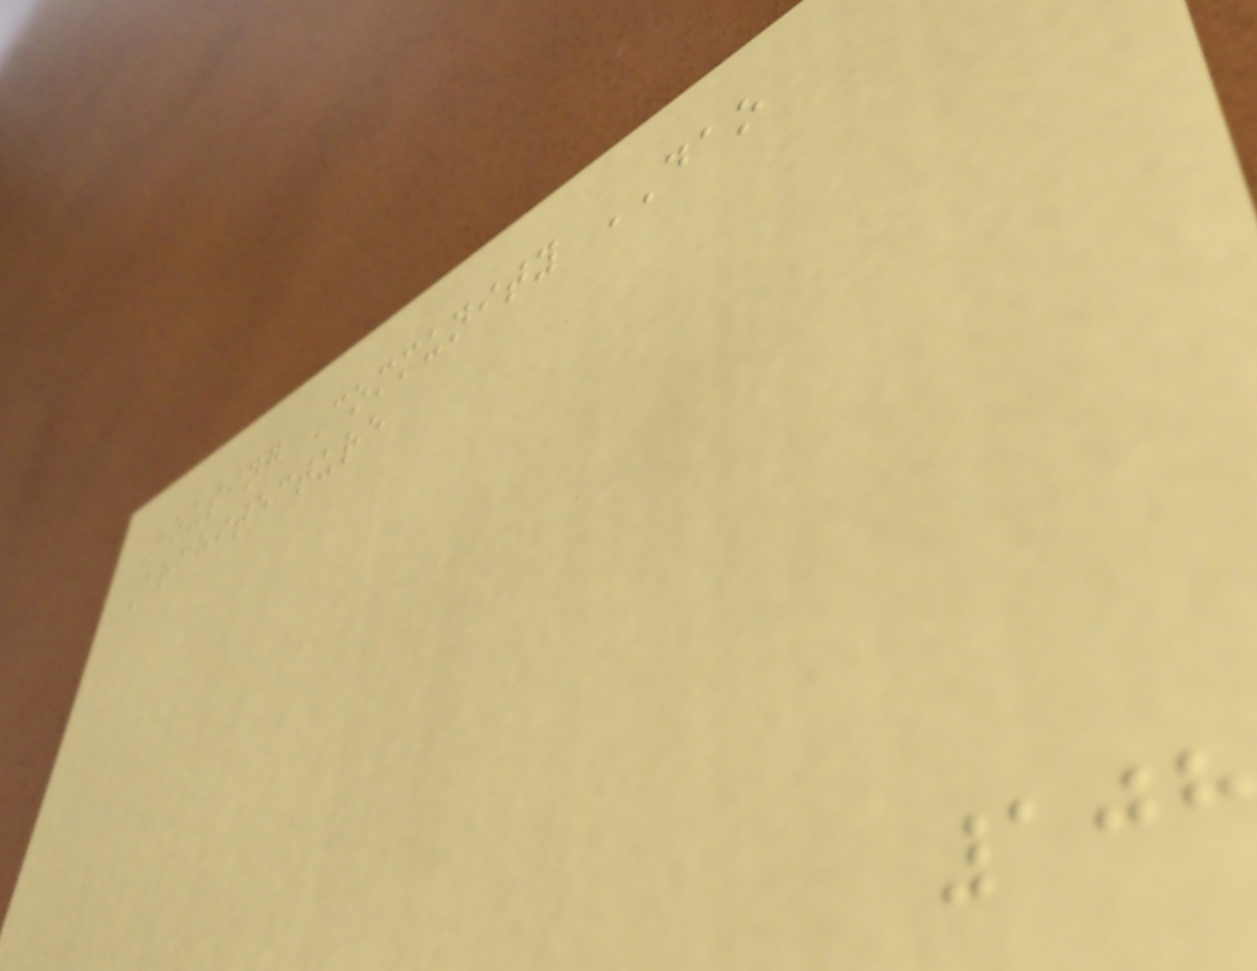Housing Community DAO
Architecture
108
